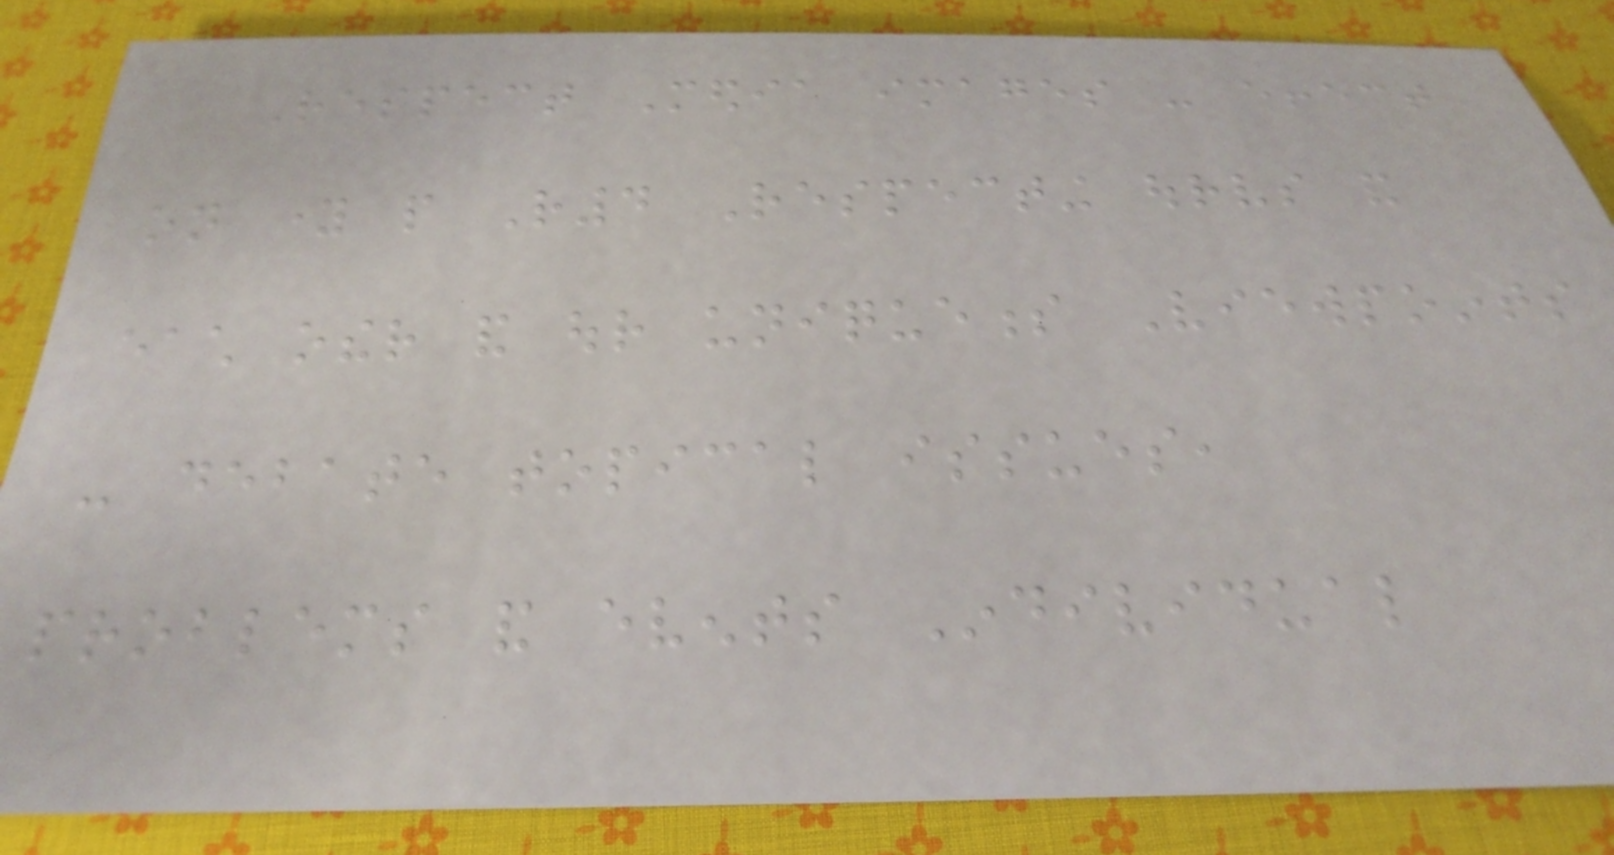Respect Media images - effect
on young people R4 Respecting ourselves and
each other and our uniqueness Viewpoints
- debate topical issues,
problems and events Individual
